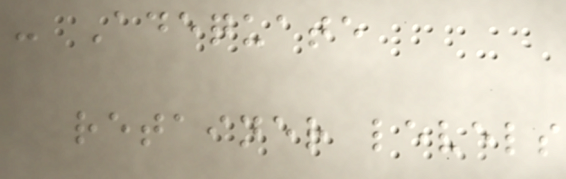- Adequate
retainer levels
